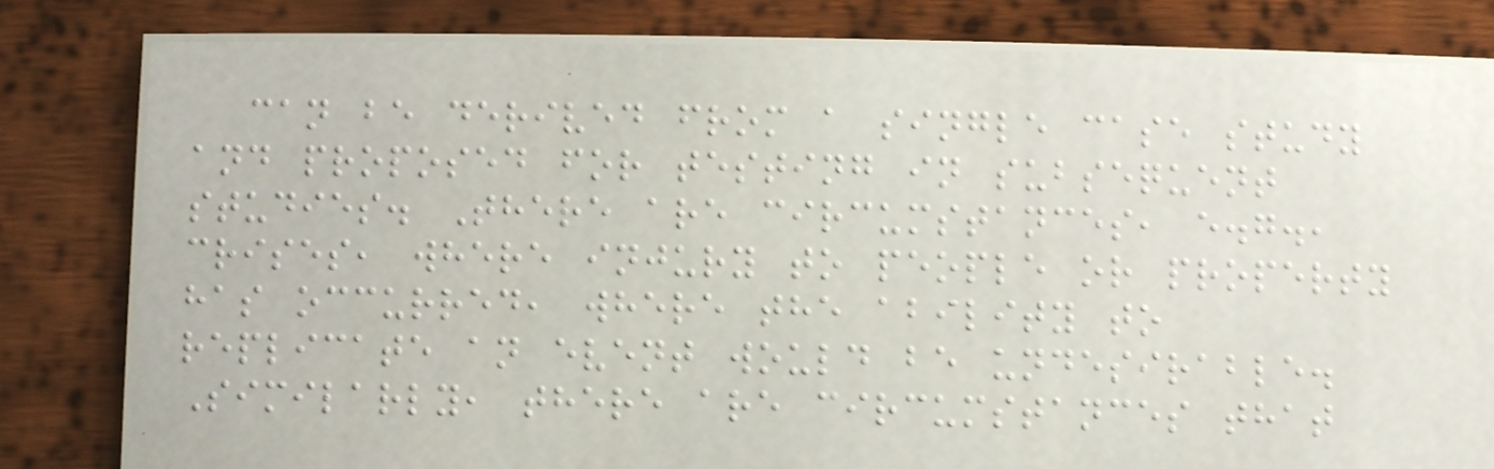can be derived from a single case study
and proposed for testing in subsequent
studies. There are circumstances, e.g.,
crises, where injury to people or property
has occurred, where the ability to
replicate an event would be undesirable.
Similarly, there are circumstances that
